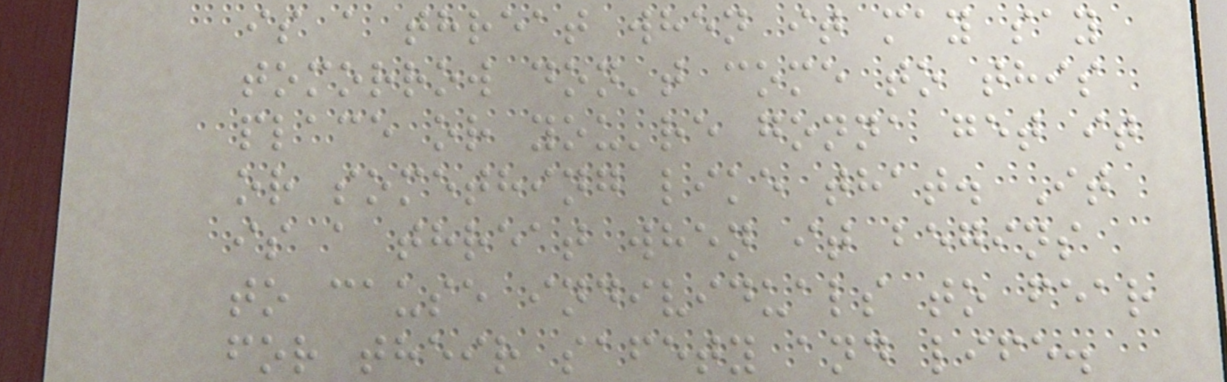is a threat when it may say
tomorrow don't come to this
place or you're gonna get it
or something like that. It
is a threat when it begins
to cause individuals to fear
for their safety and life.
